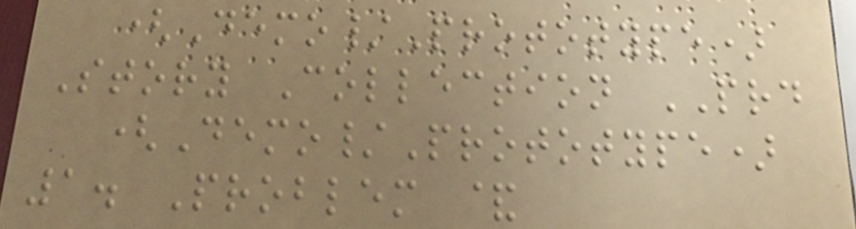(Demo/Prototype)
Story Collection PRD
(Demo/Prototype)
1. Problem &
